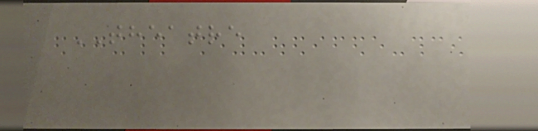THEATRE
